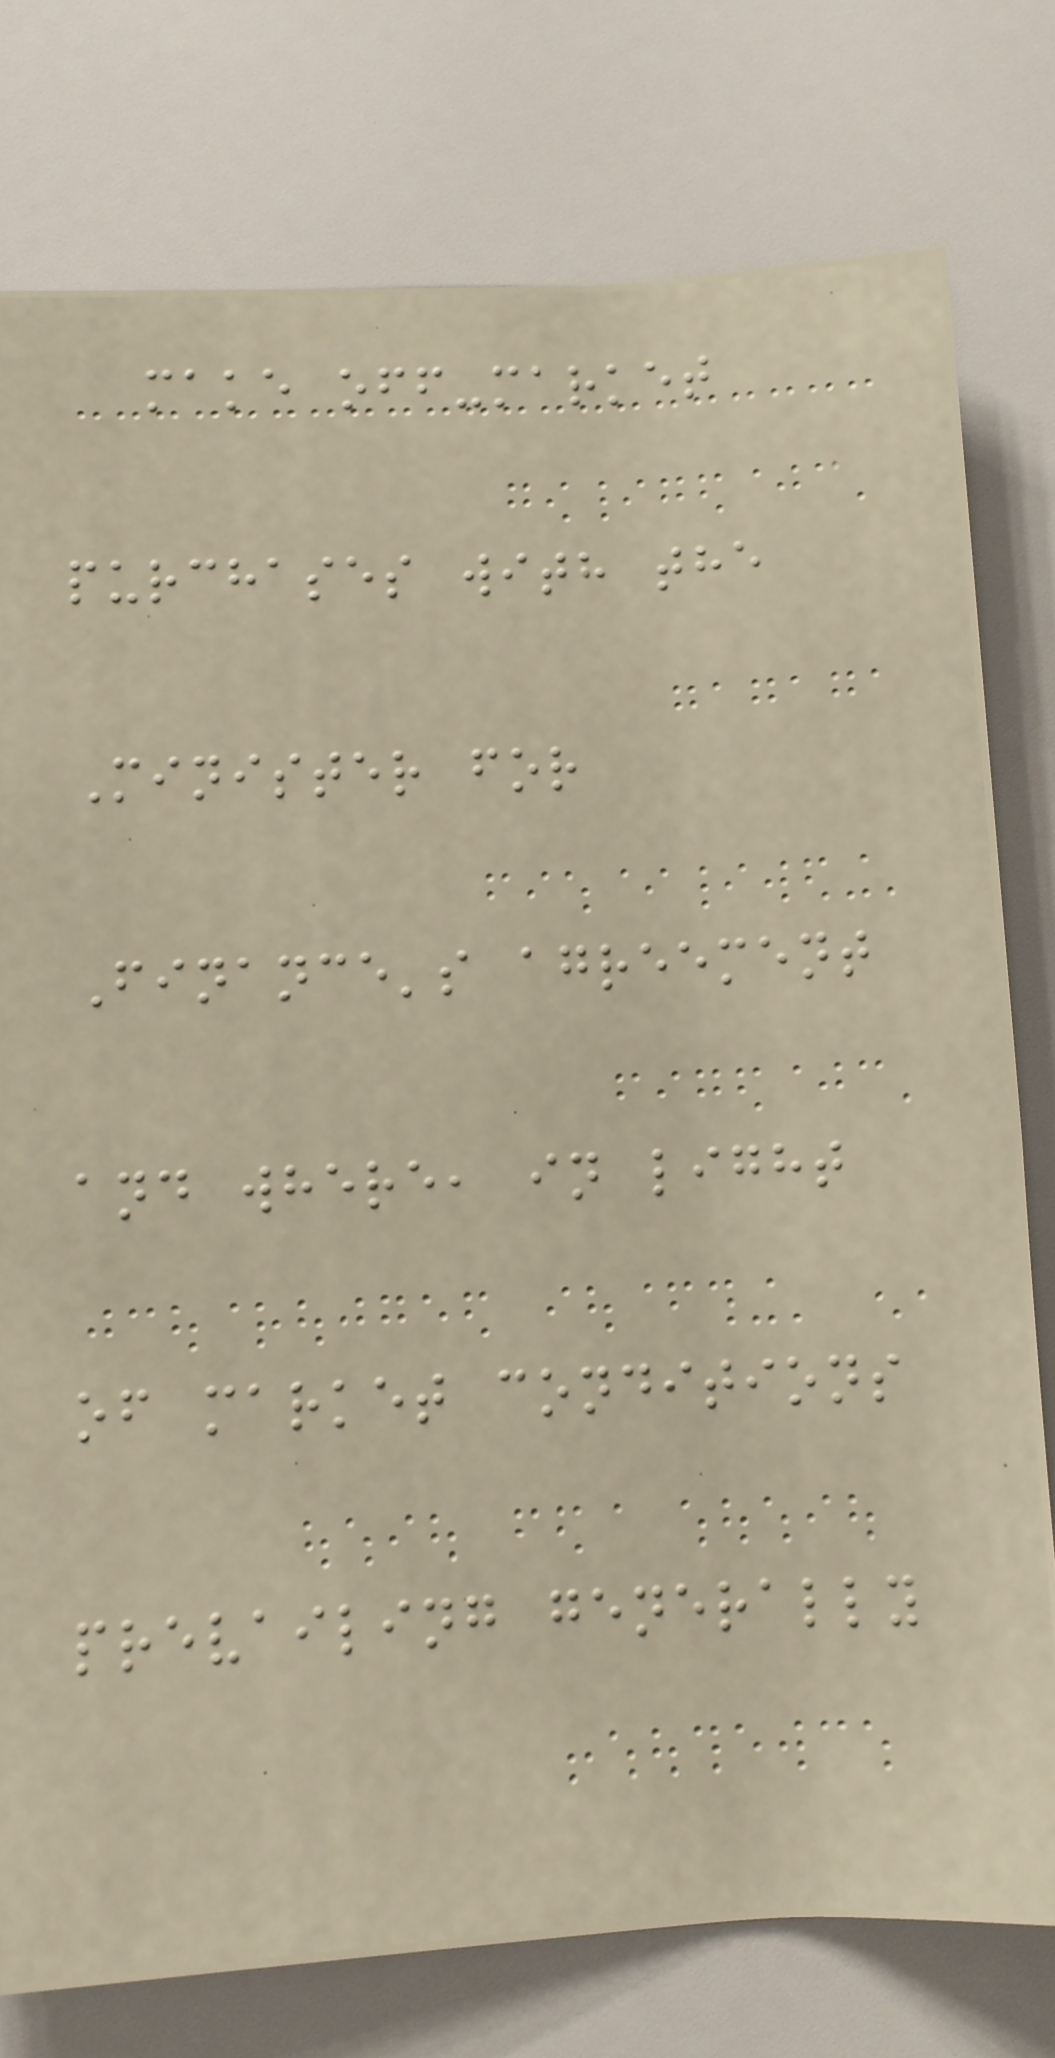make off-market
purchases with the
Minister for
Finance's agreement
and where, in light
of market conditions
prevailing generally
